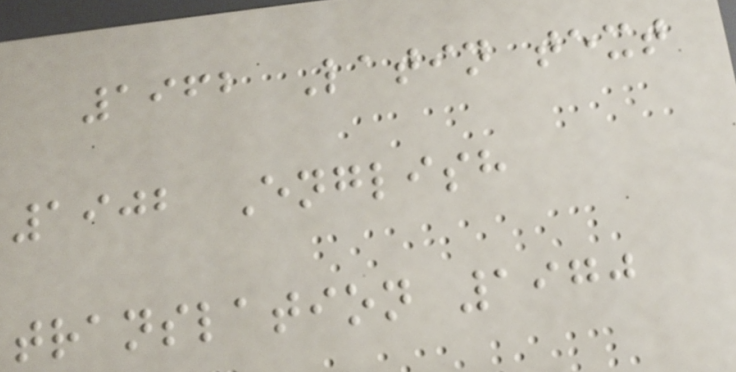1962 Latin text
1902 English
translation 1970
